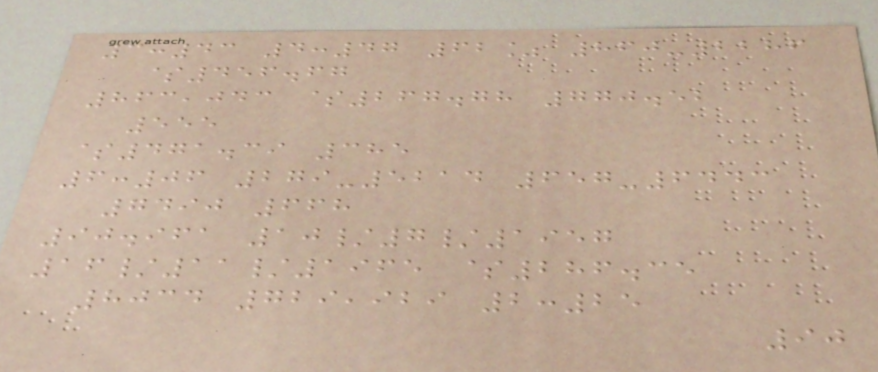3:43 4:47 62% 860-2286
$456.67
863,043 $267.78 770.52
555
$471.39 385
6:06 279-5214 657-6443
7490 668
90.961 10/7/1957
16/11/1965 $286.35
8034 729,929 2:25
90
